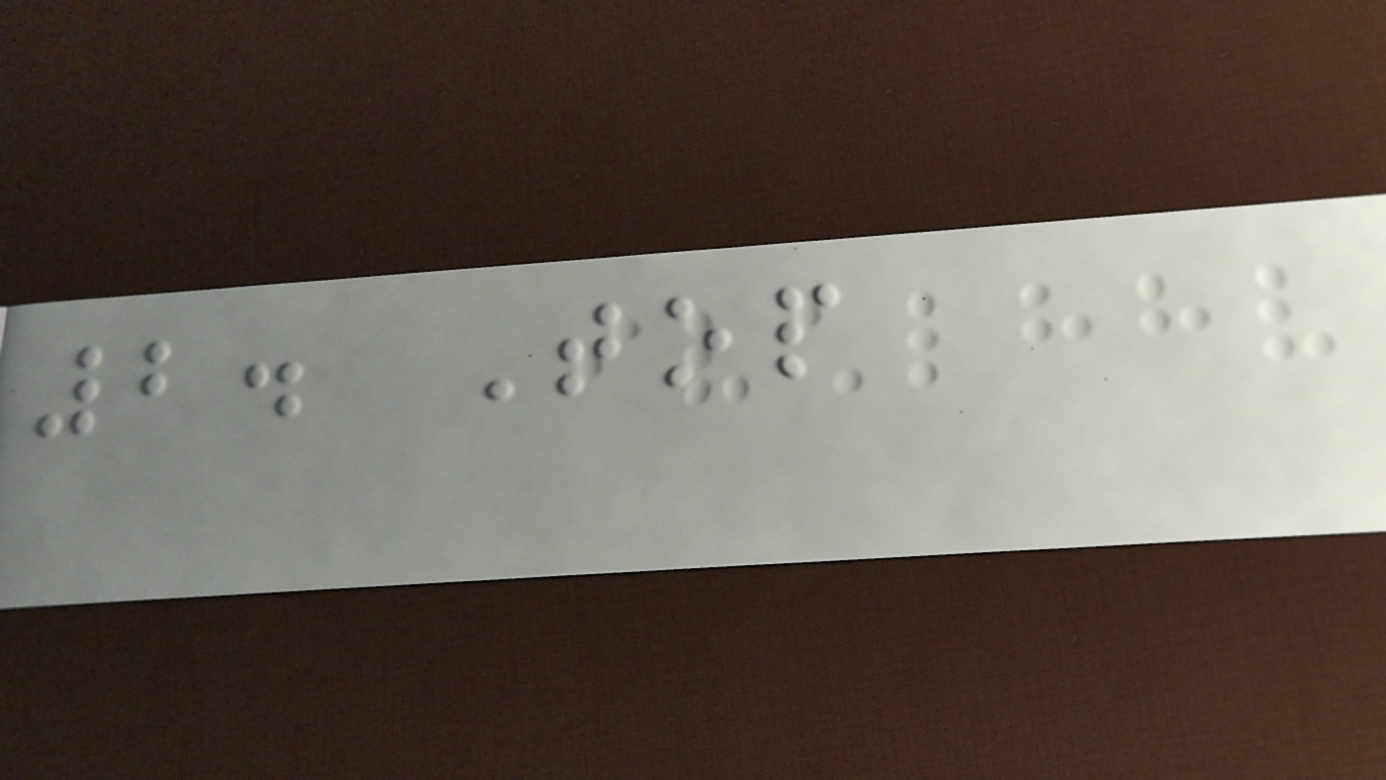2. Top
